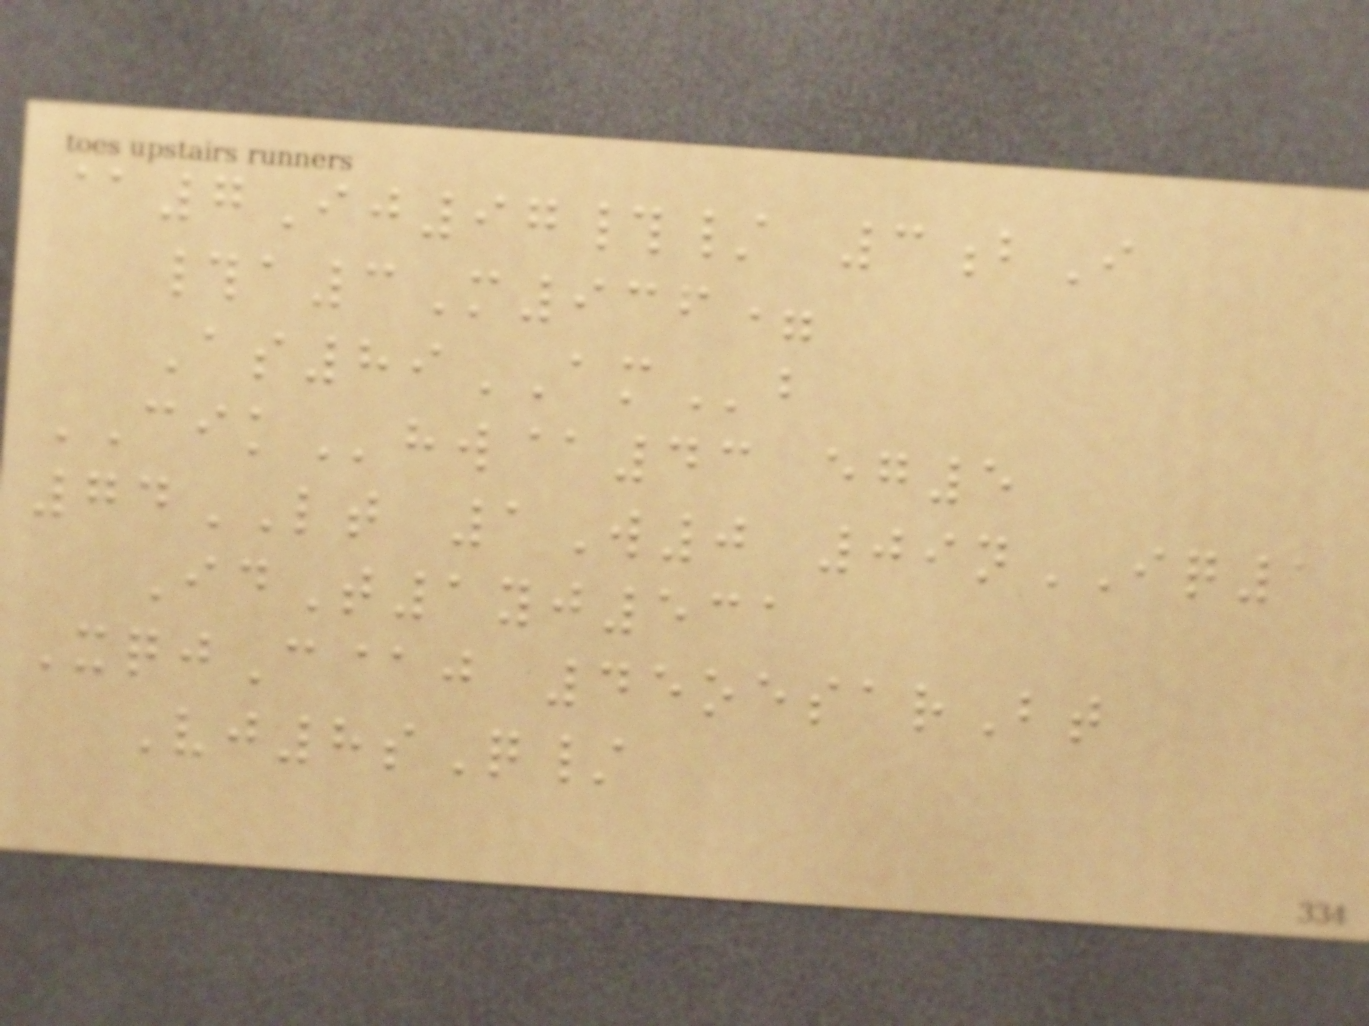@7Ij97#/ 3bI
#a3M936=
As89AMb
CIKhw@43 eg5
74LT 1W0 09nIQ1
IdT1yj531
XqjC@j 45oesarBt
Vj8sQ/
